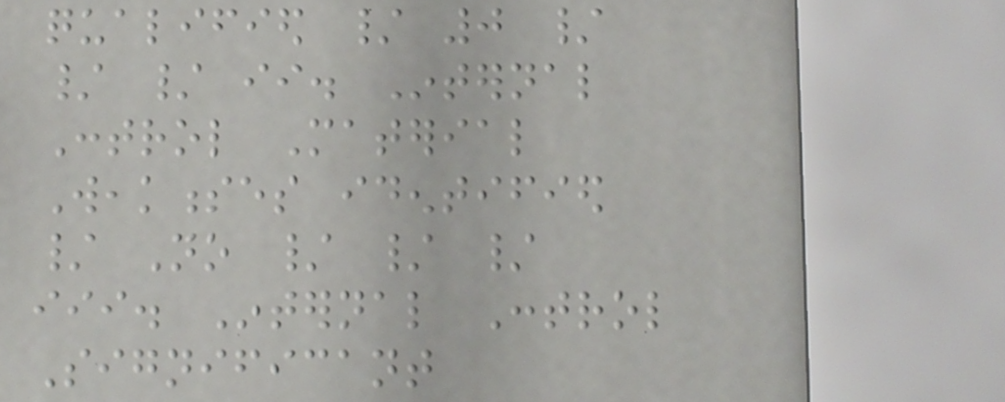qualified / 0 /
/ / ii. Internal
Control Material
Weaknesses identified
/ No / / /
iii. Internal Control
Significant
